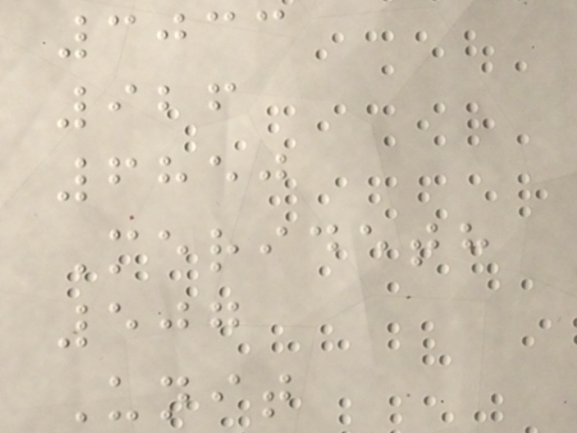3033
926
6850
Merideth
507
Unit
